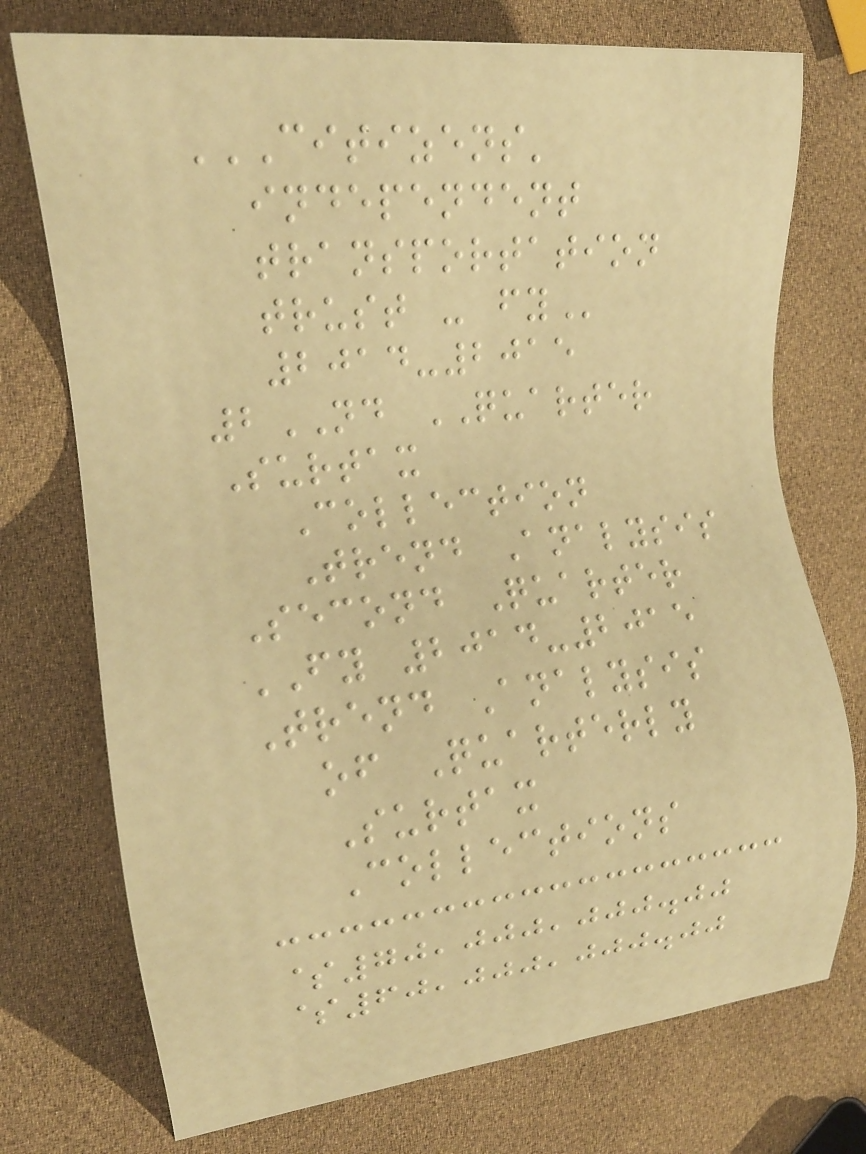CITIZENS'
INDEPENDENT
TRANSPORTATION
TRUST - FY
2014-2015
2ND QUARTER
Surtax
Collection
Trend Analysis
Second Quarter
FY 2014-2015
Trend Analysis
of Quarterly
Surtax
Collections
$70,000,000.00
$60,000,000.00
